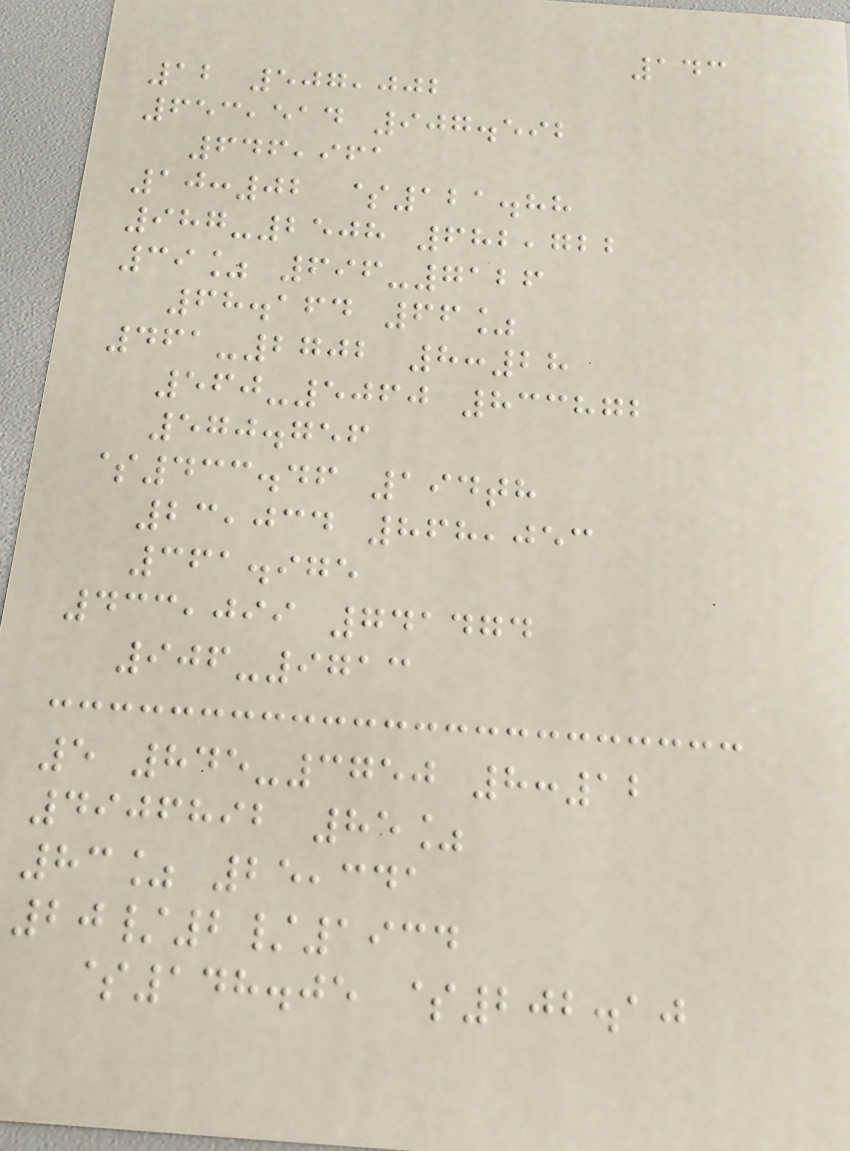143
12 507,002
653,514 907.592
646,961
10:02 $121.88
987-2508 682,722
39% 696-7126
68.164 66%
461-2702 8:28
560-5060 833872
570.756
$433.46 194th
23,034 868,053
361.975
433,099 741474
906-9713
5 845-3750 8:12
4906892 85%
83% 25,341
20/2/1934
$148.05 $202.10
